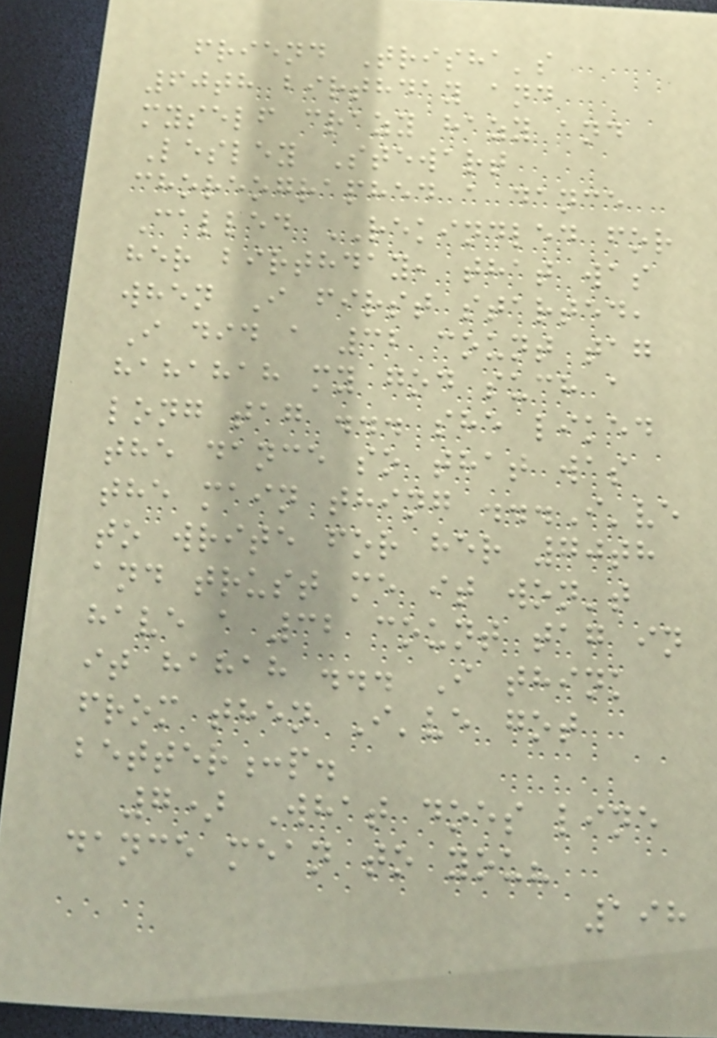friend Trisha's
60th birthday and
myself crazy hazy and
Lesley Stewart
choreographed a dance
Called REKINDLED for
her birthday, that was
when I first started,
I did a 32 count tag
hahahah my god such a
long tag ... she liked
the dance so that was
the main thing ...I've
to write for her 70th
and trust me it won't
have a 32 count tag in
it hahah ... I think
from then I've got
better:p.
7) What does line
dance mean to you?
198
